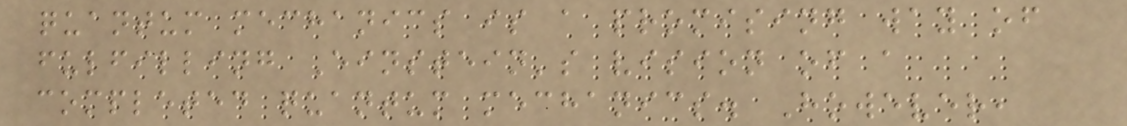quantum mechanics is a promising way of
fulfilling Einstein's vision of a
completed quantum mechanics. However,
